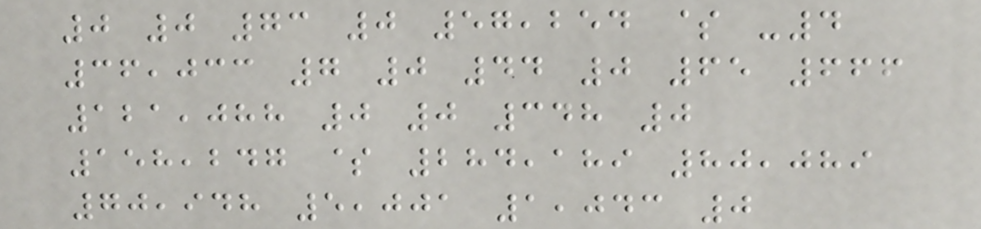0 0 73 0 57,254 $ -4
36,033 7 0 44 0 65 666
121,088 0 0 348 0
158,247 $ 284,189 80,089
70,948 5,001 1,043 0
